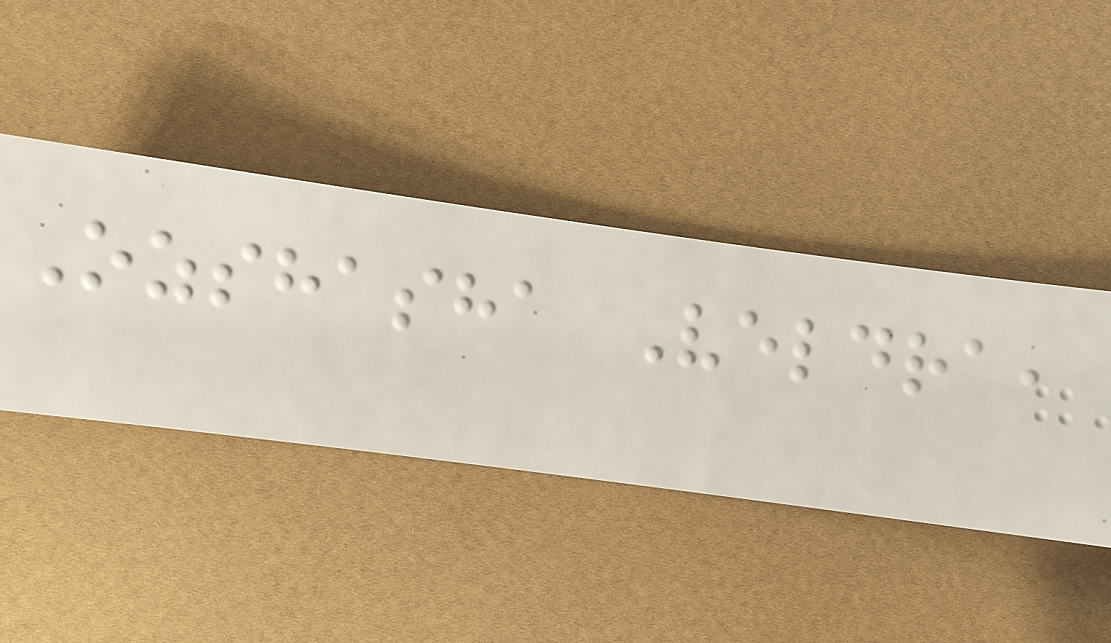Ozshasha Veldra,
